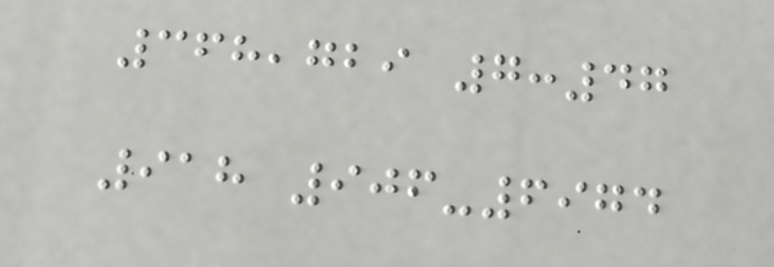368,729 7:47
918 906-6974
